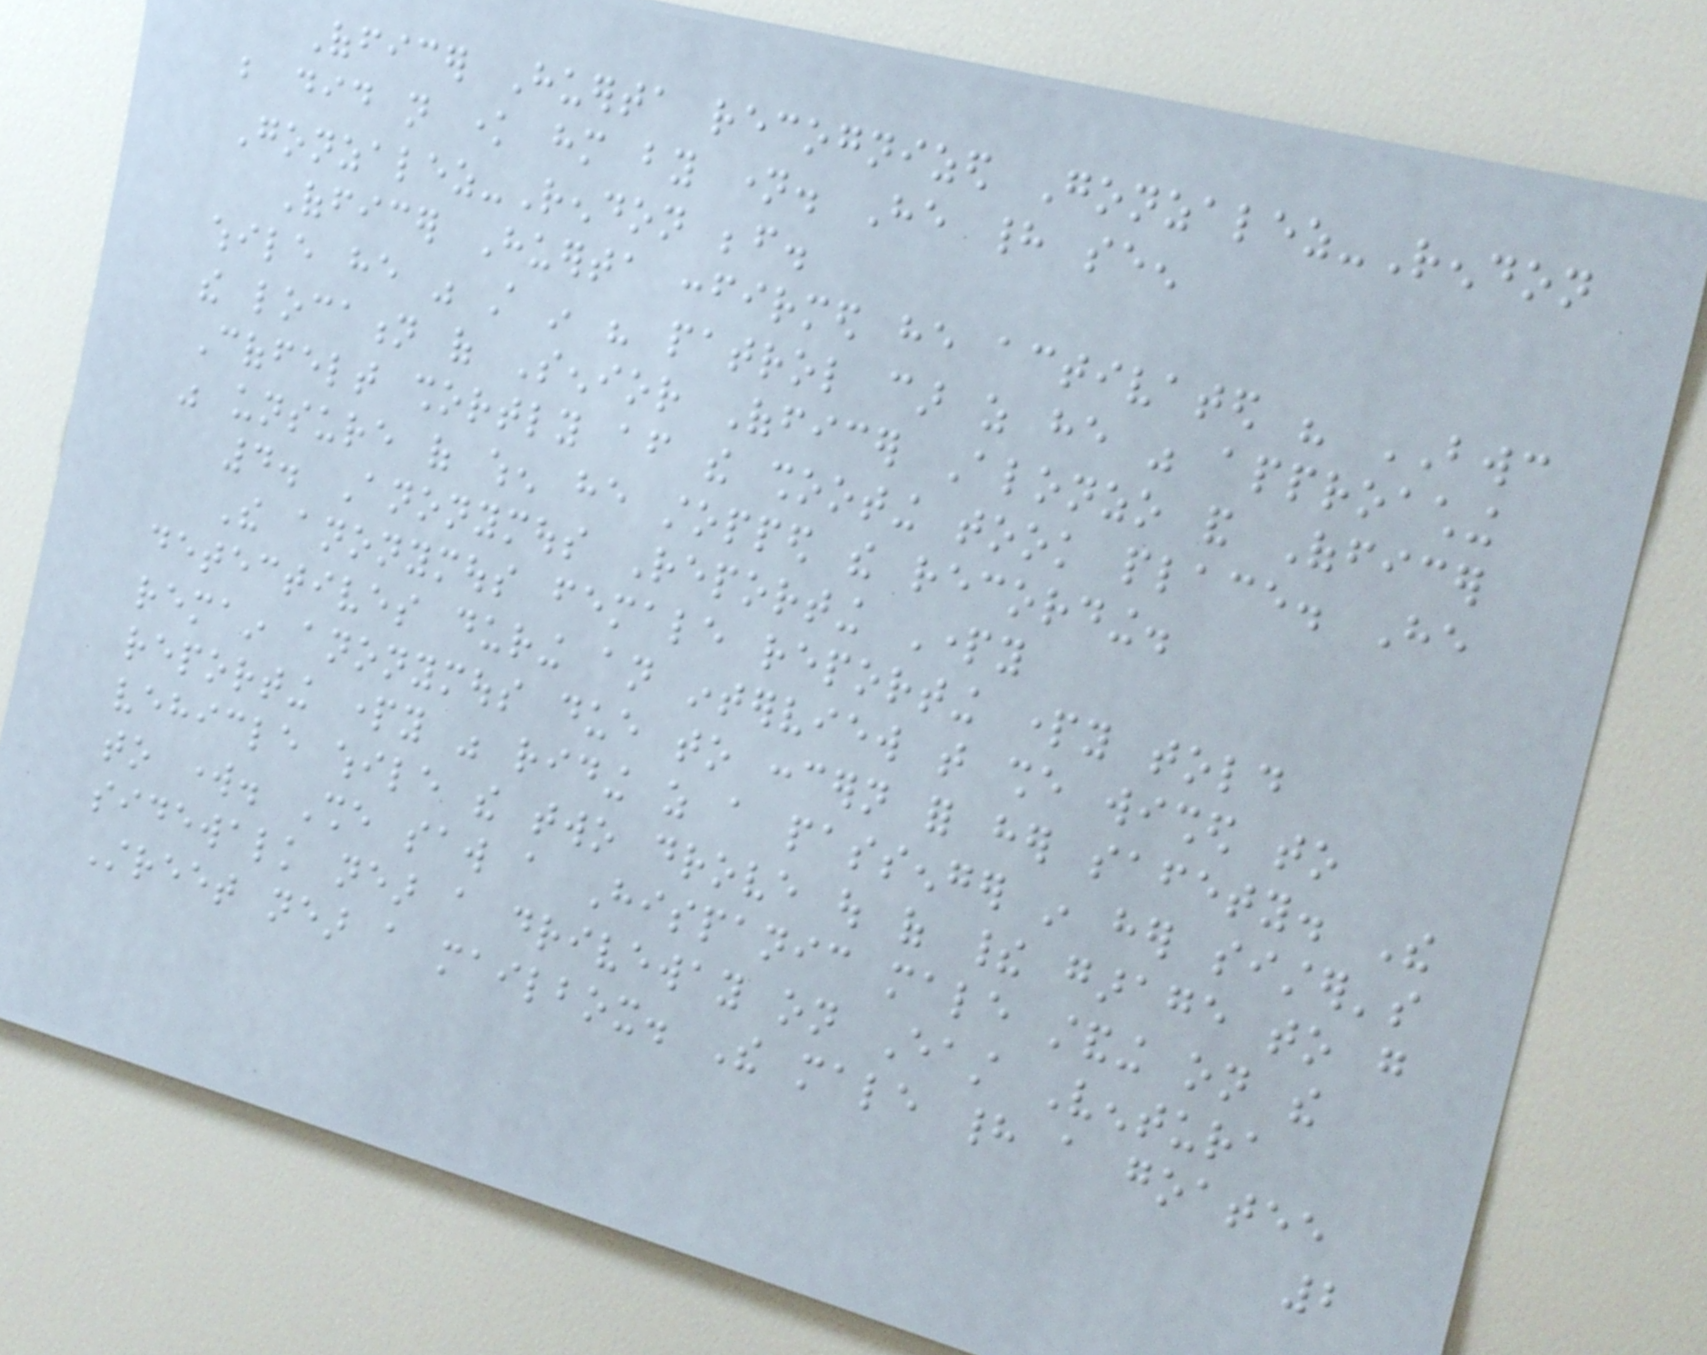Officer Huerta recognized Gonzalez-Rendon
but did not know him by name. He had seen
Gonzalez-Rendon before.
Officer Huerta confirmed he activated his BWC
while he was still in his patrol car as he was approaching
the location of Senior Officer Alonzo and Officer
Coffelt shortly after the shooting took place. He
was unsure of when he stopped the recording.
4. Anonymous Reporting Party
The anonymous female reporting party told
detectives during an interview that she wished to
remain anonymous due to concern for her safety. The
reporting party was riding as a passenger in her sister's
vehicle while the two drove out of their garage to go
to work. She saw a Hispanic male standing on the
sidewalk near a driveway on East Ventura
Street near a mailbox. The male had a goatee
2
